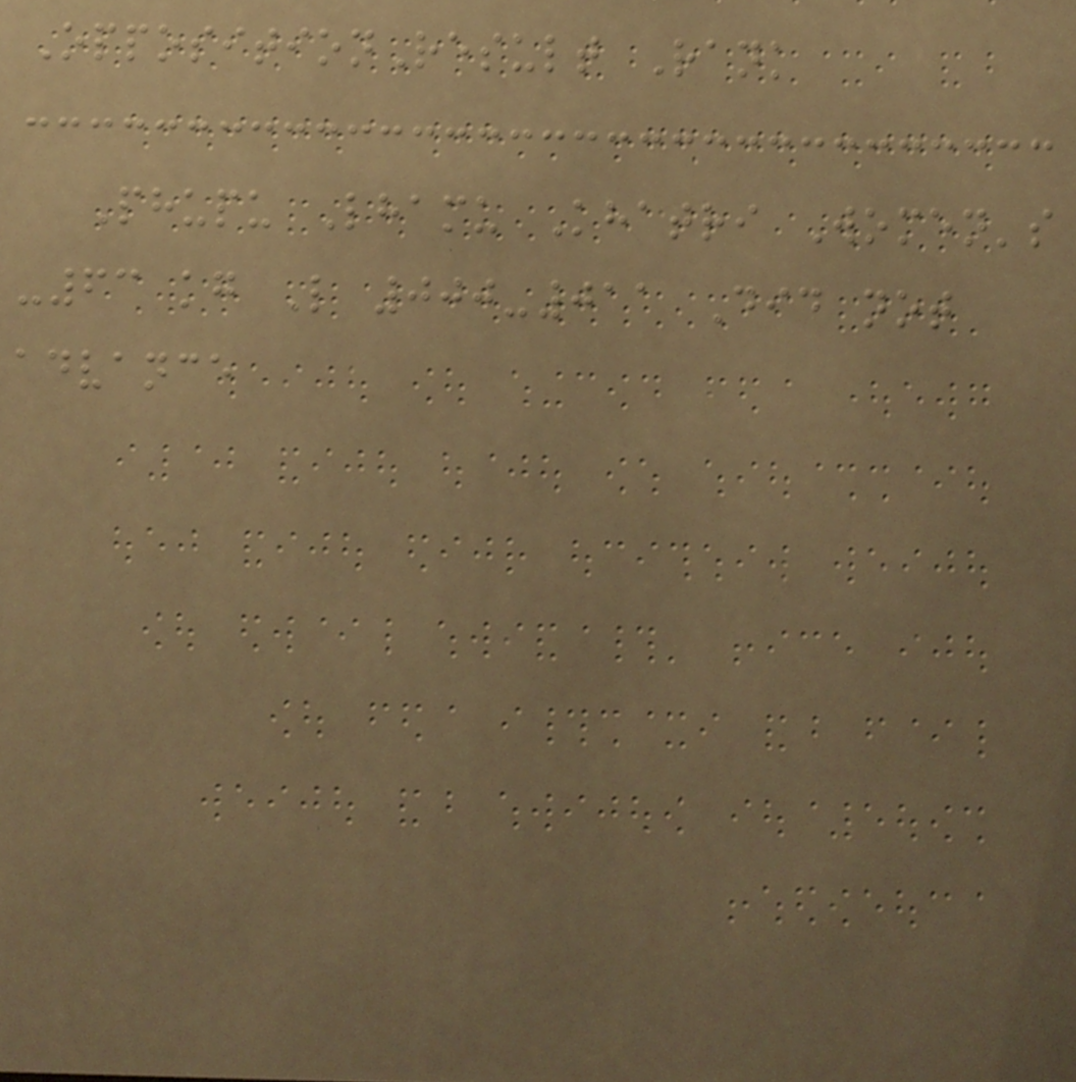OppositionResult Rank
Phupu Lhamu Khatri Women's
-63 kg L 000-011 Did not
advance
